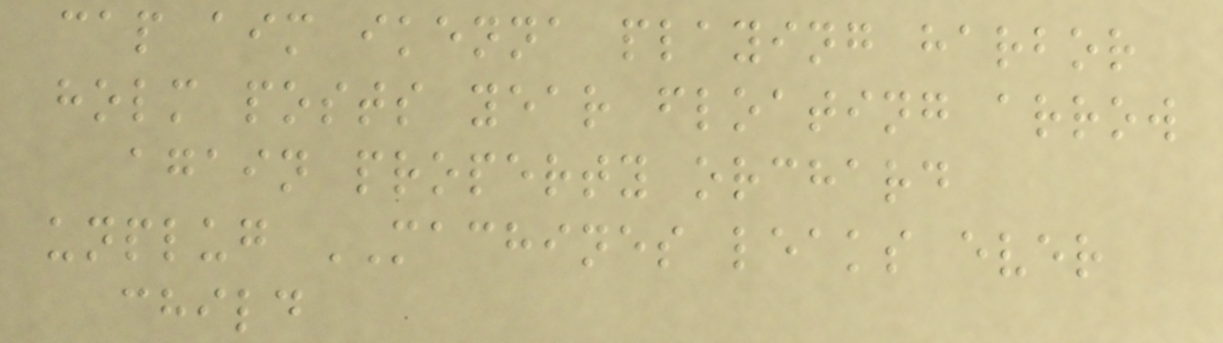cap aim ikenna playing harbor
holm posts year floating arrow
again property orchard
unplug MACHINES leaks ever
child
